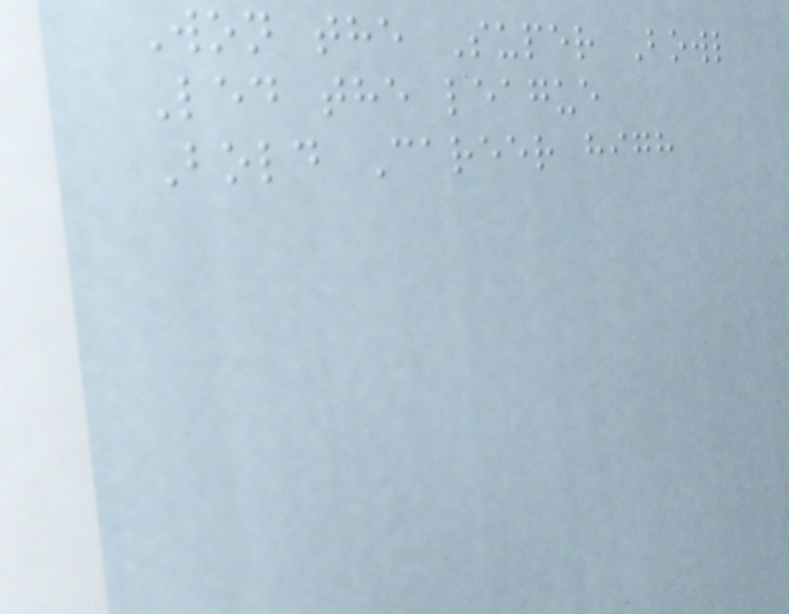Won the Super Bowl
Led the league
Bold Career high
